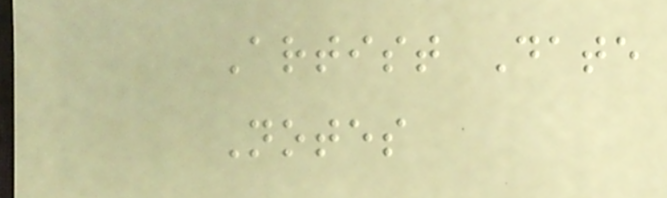Artist Date
Notes
